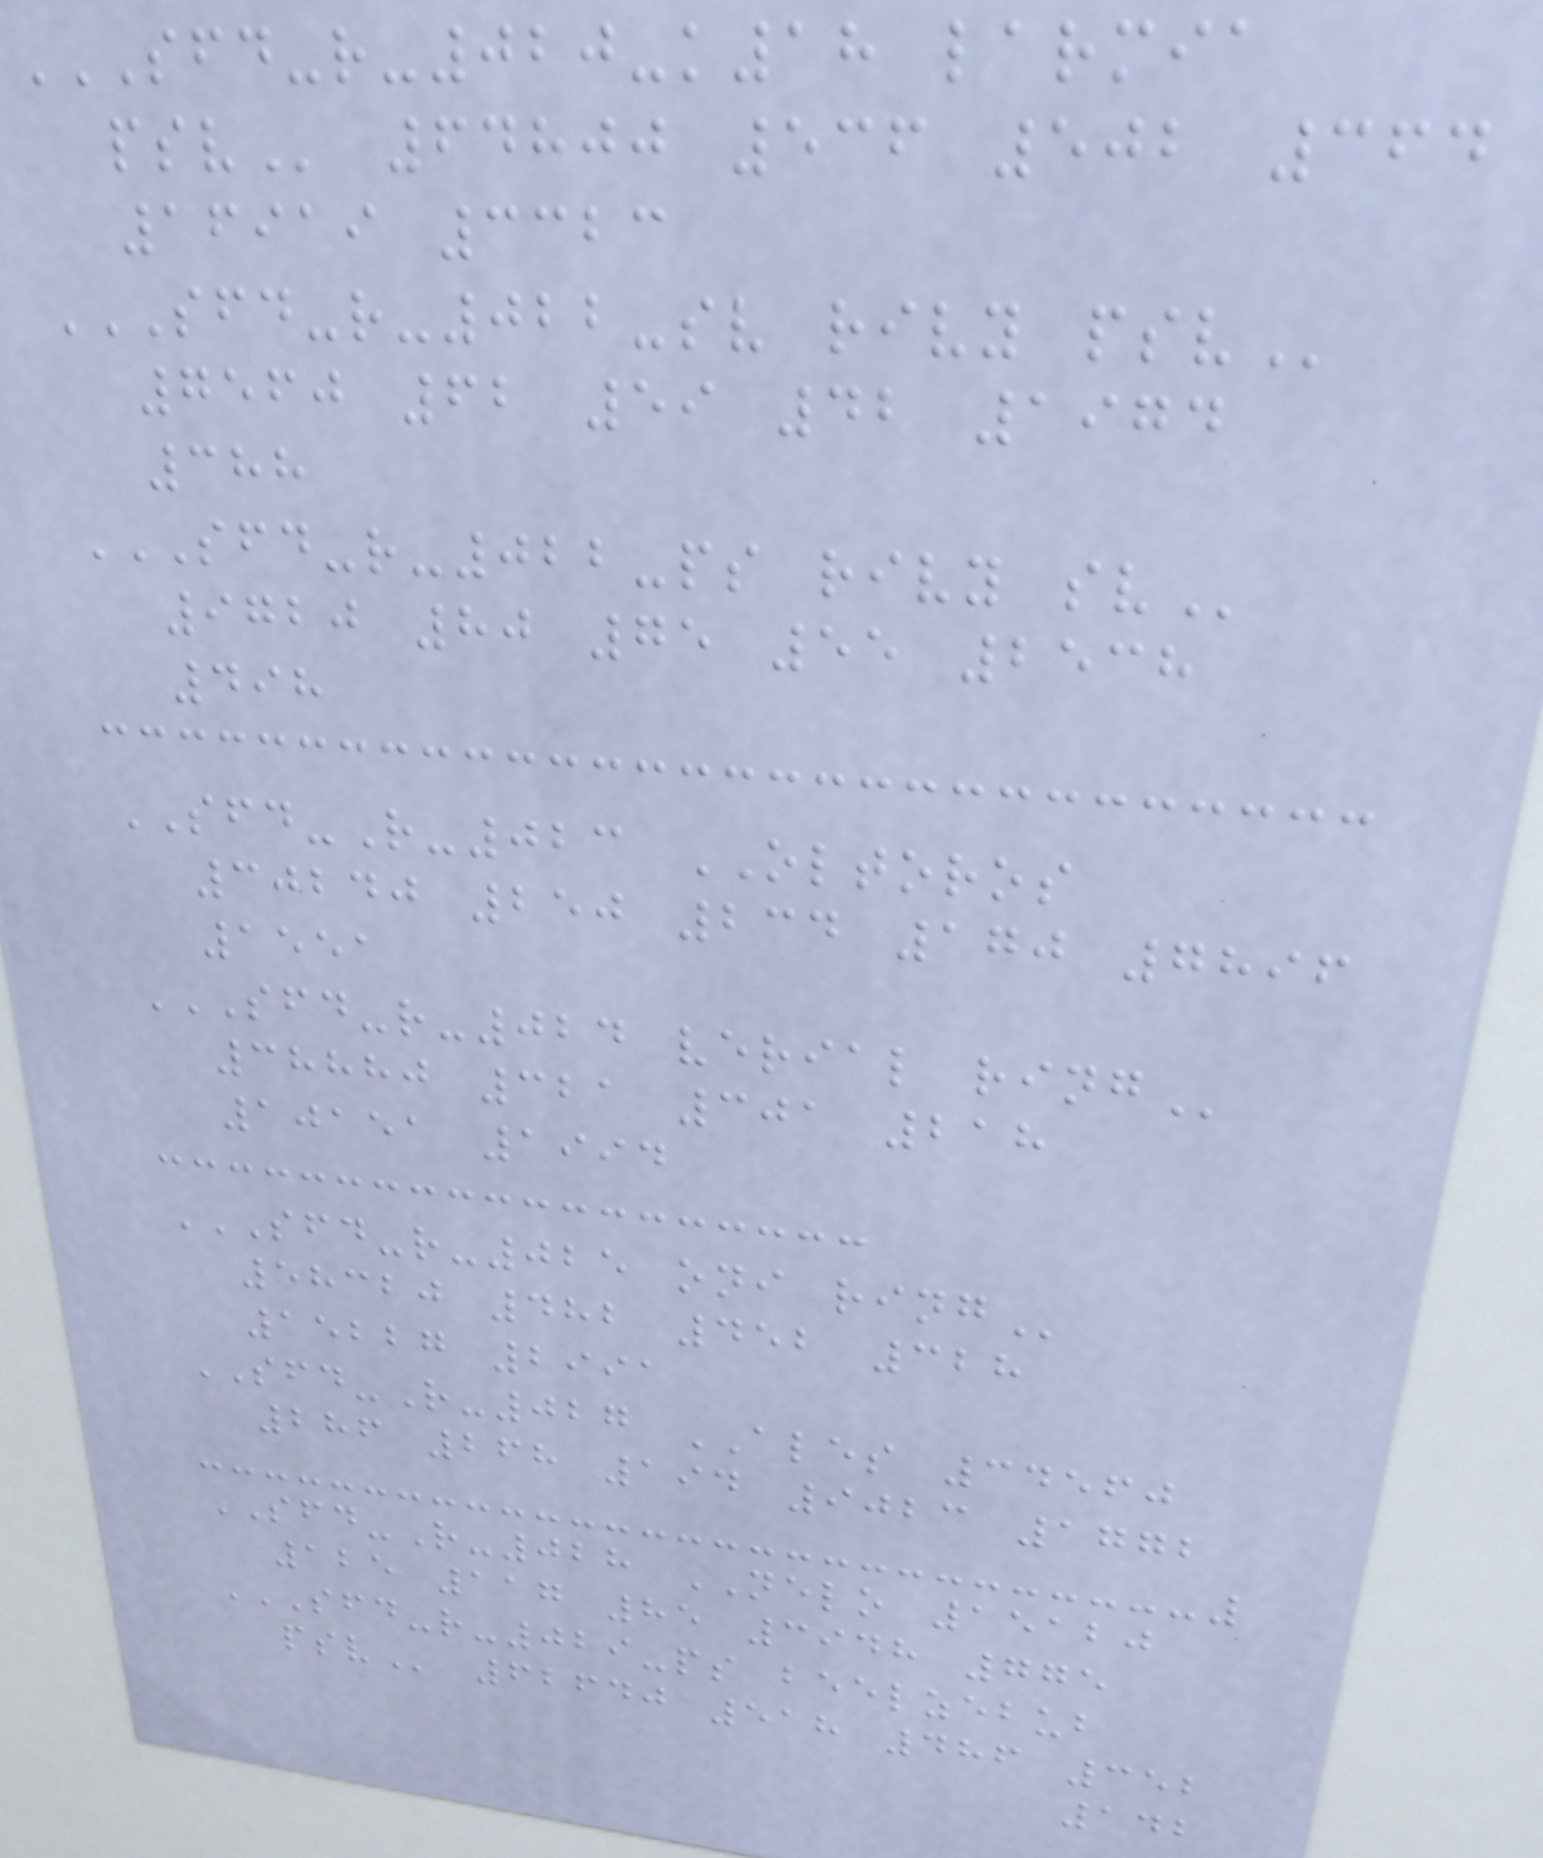SFD-R-020-K18 LARMIA
PSV 64800 536 502 364
16919 3323
SFD-R-022-SV RIVY PSV
7560 62 59 42 1974
388
SFD-R-022-PS RIVY SV
9720 80 75 55 2538
498
SFD-R-023 OLTOROS
30240 250 234 170 7896
1551
SFD-R-024 VERIAL RING
38880 321 301 218
10151 1994
SFD-R-025 ONI RING
58320 482 452 328
15227 2991
SFD-R-027 ALES 34560
286 268 194 9023 1772
SFD-R-028 NELO 15120
125 117 85 3948 775
SFD-R-029-PS BEELZEBUB
PSV 62640 518 486 352
142
